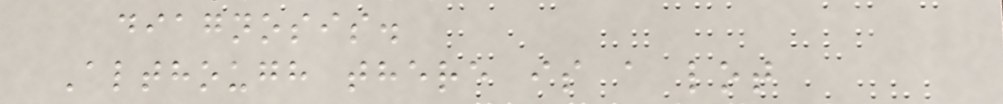diagnosis.
Although there is a lot
